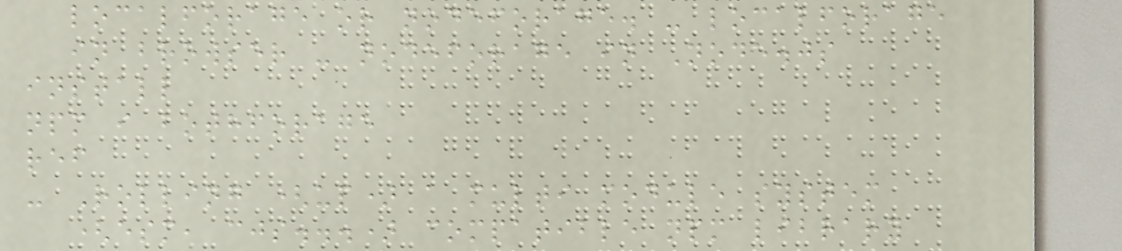localforage or nodeforage. - localforage
in browser - nodeforage in Node.js
install
npm i bothforage
ref
- Rolling (up) a multi module system
(esm, cjs...) compatible npm library
